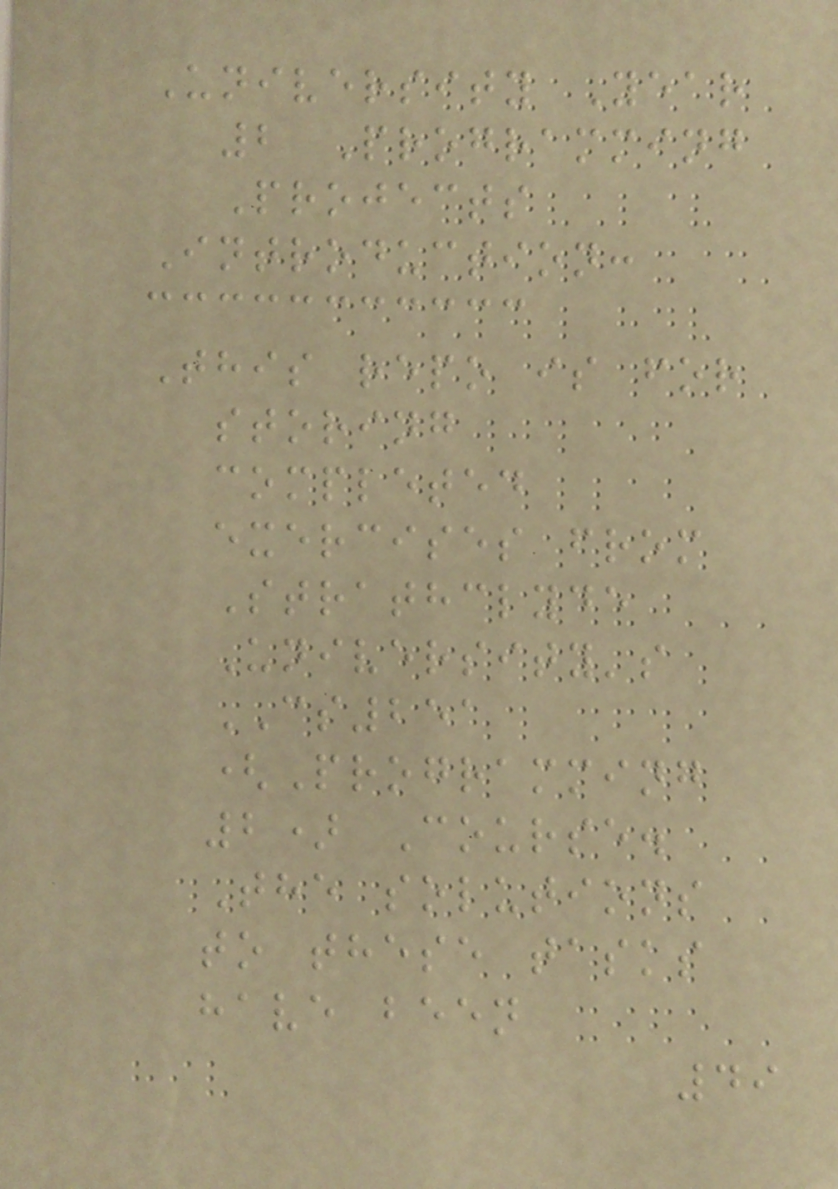University Year
2 Programming
Projects
Introduction:
This repo is for
storing
completed
exercises from
Strathclyde
University's
CS251
(Programming
2) Course.
The solutions
to these tasks
have been
49
